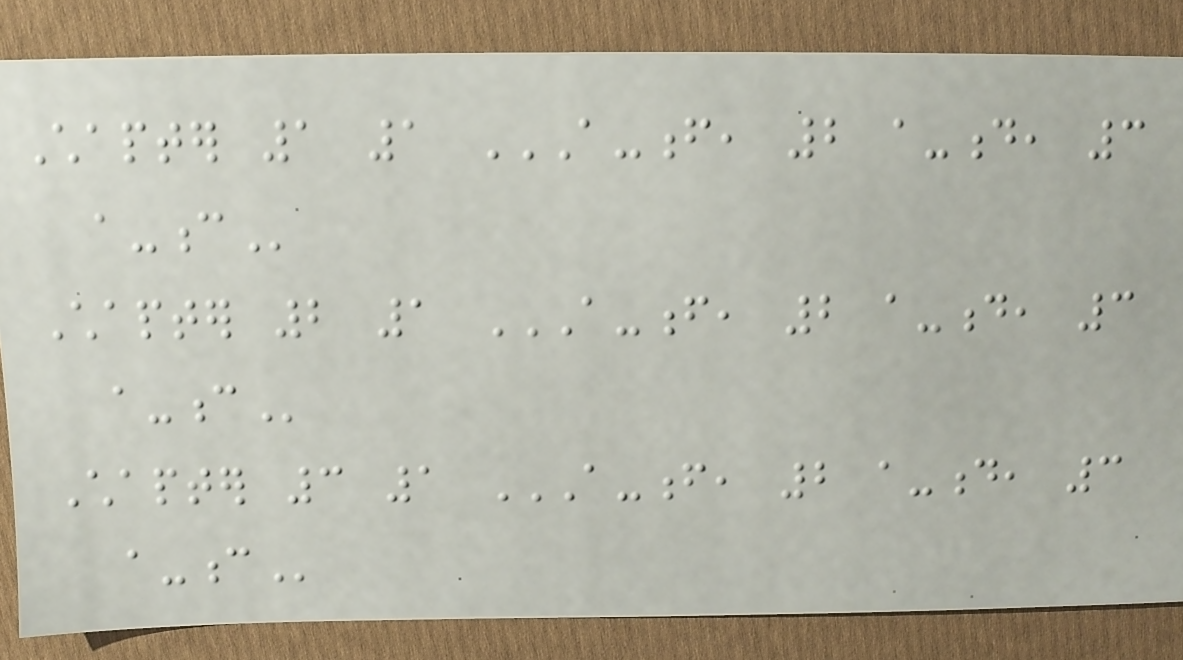Chapter 1 1 A-F, 2 A-D, 3
A-C
Chapter 2 1 A-F, 2 A-D, 3
A-C
Chapter 3 1 A-F, 2 A-D, 3
A-C
